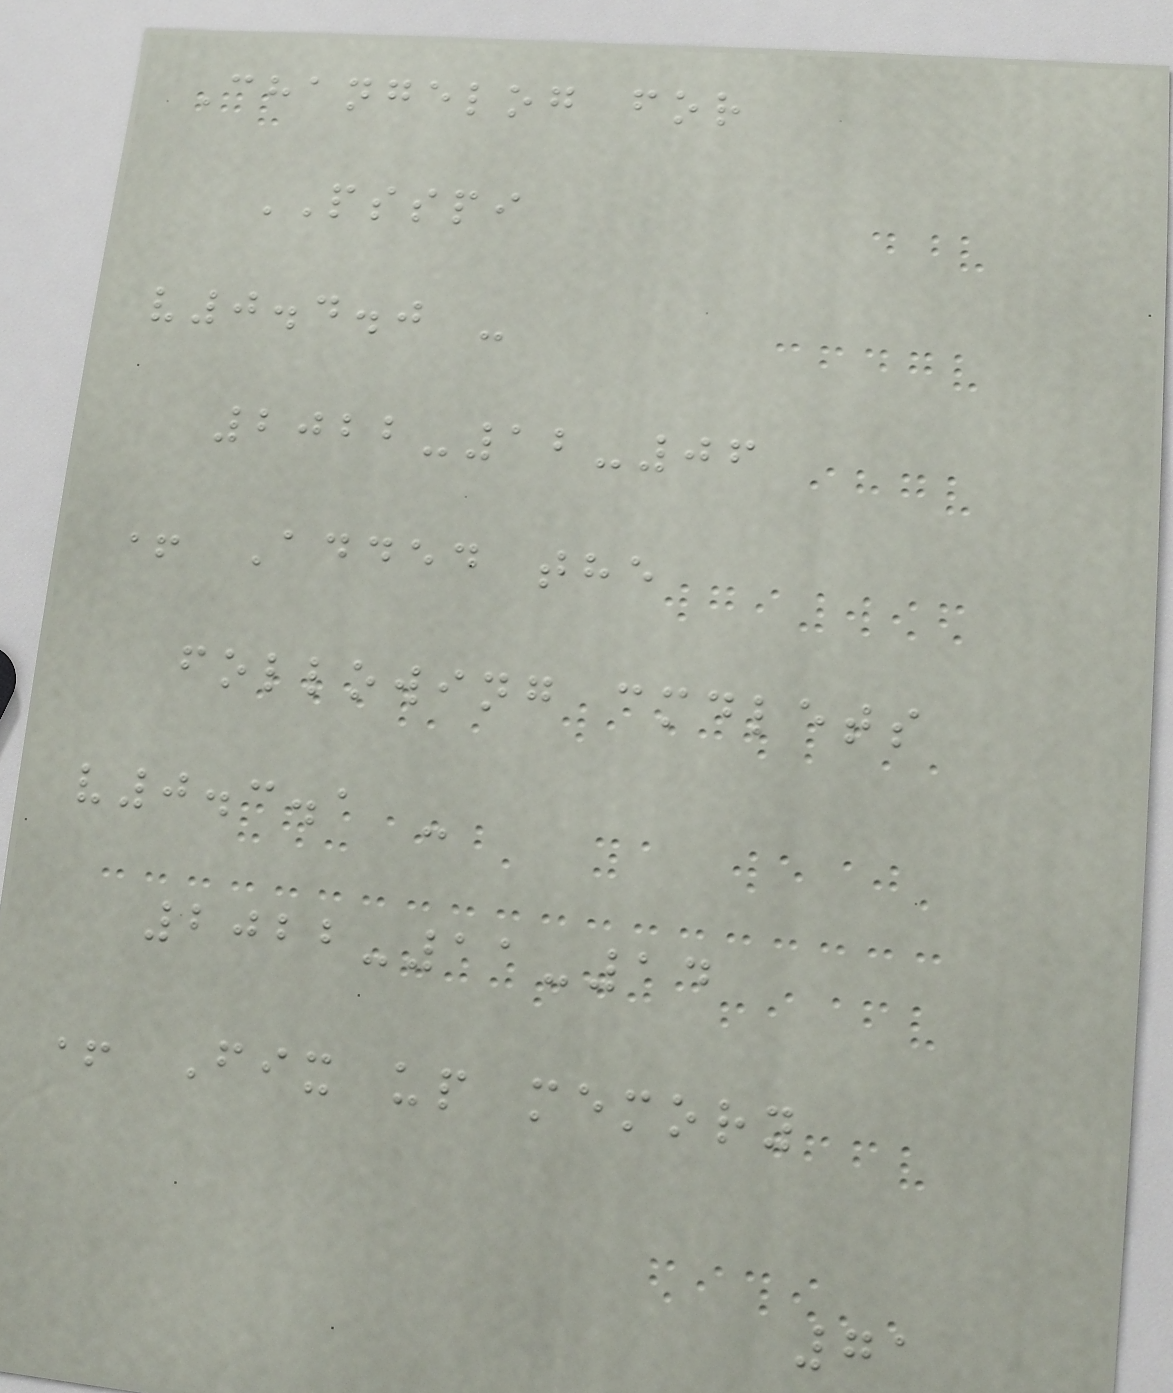Changelog for
PSSPI
v0.4.0 -
2022-12-06
+ Added the
following cmdlets
v0.3.1 -
2022-11-14
+ Fix up memory
71
